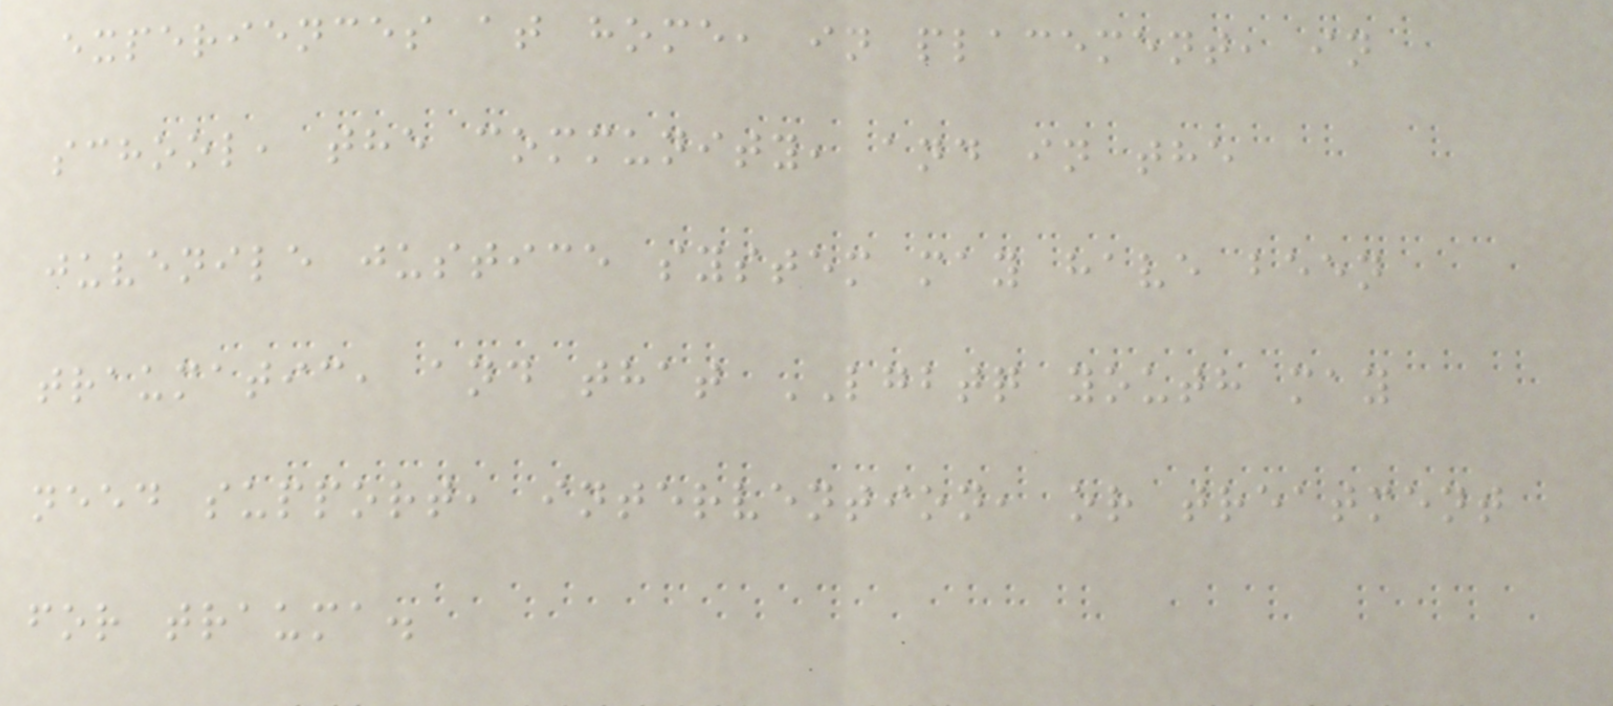experiences at home, in placement, in
school, the community, and in the
juvenile justice system may have been
traumatic, and that LGBTQ youth may
need support, intervention, or treatment
for trauma.
